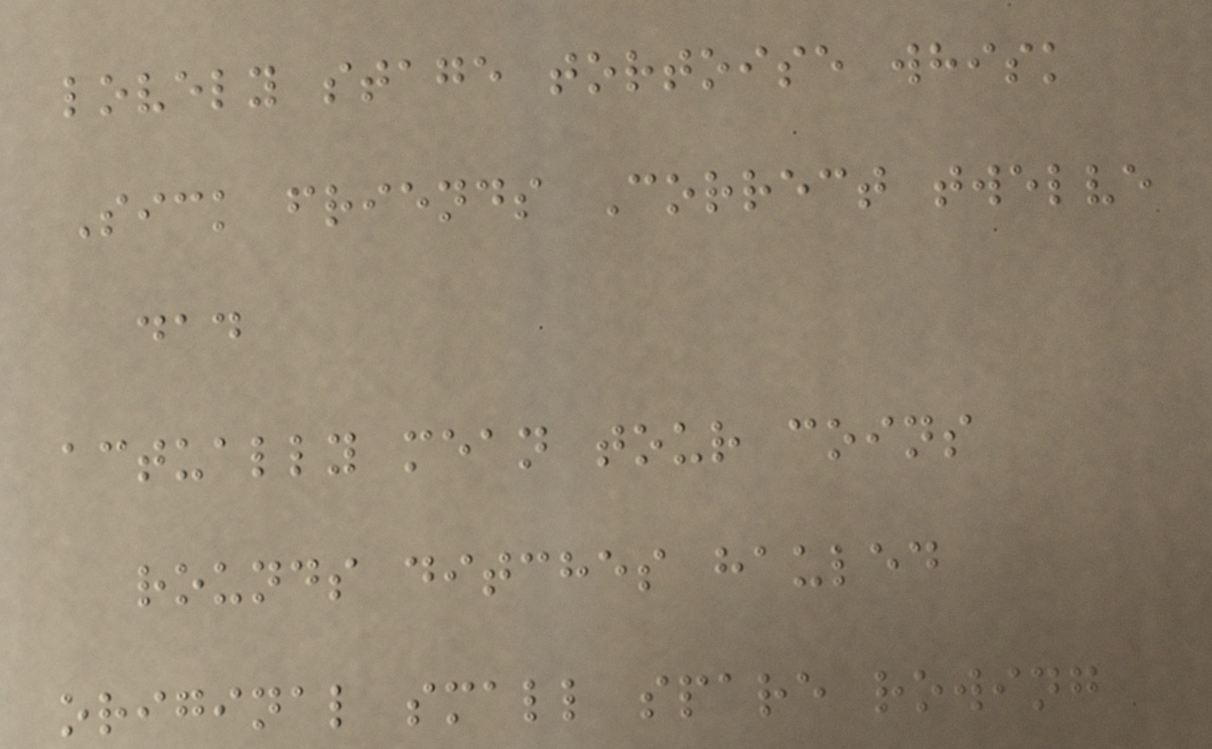lovely stage tortoise whisk
Sick friends Correct twelve
dad
actually mean tour coins
rounds ditches hauled
original small spare rowing
